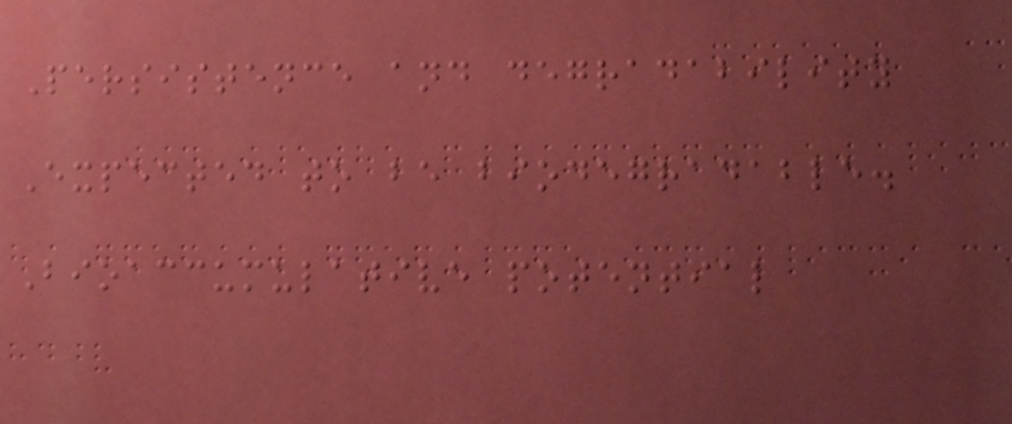Persistence and degradability
Expected to be biodegradable.
Bioaccumulative potential
